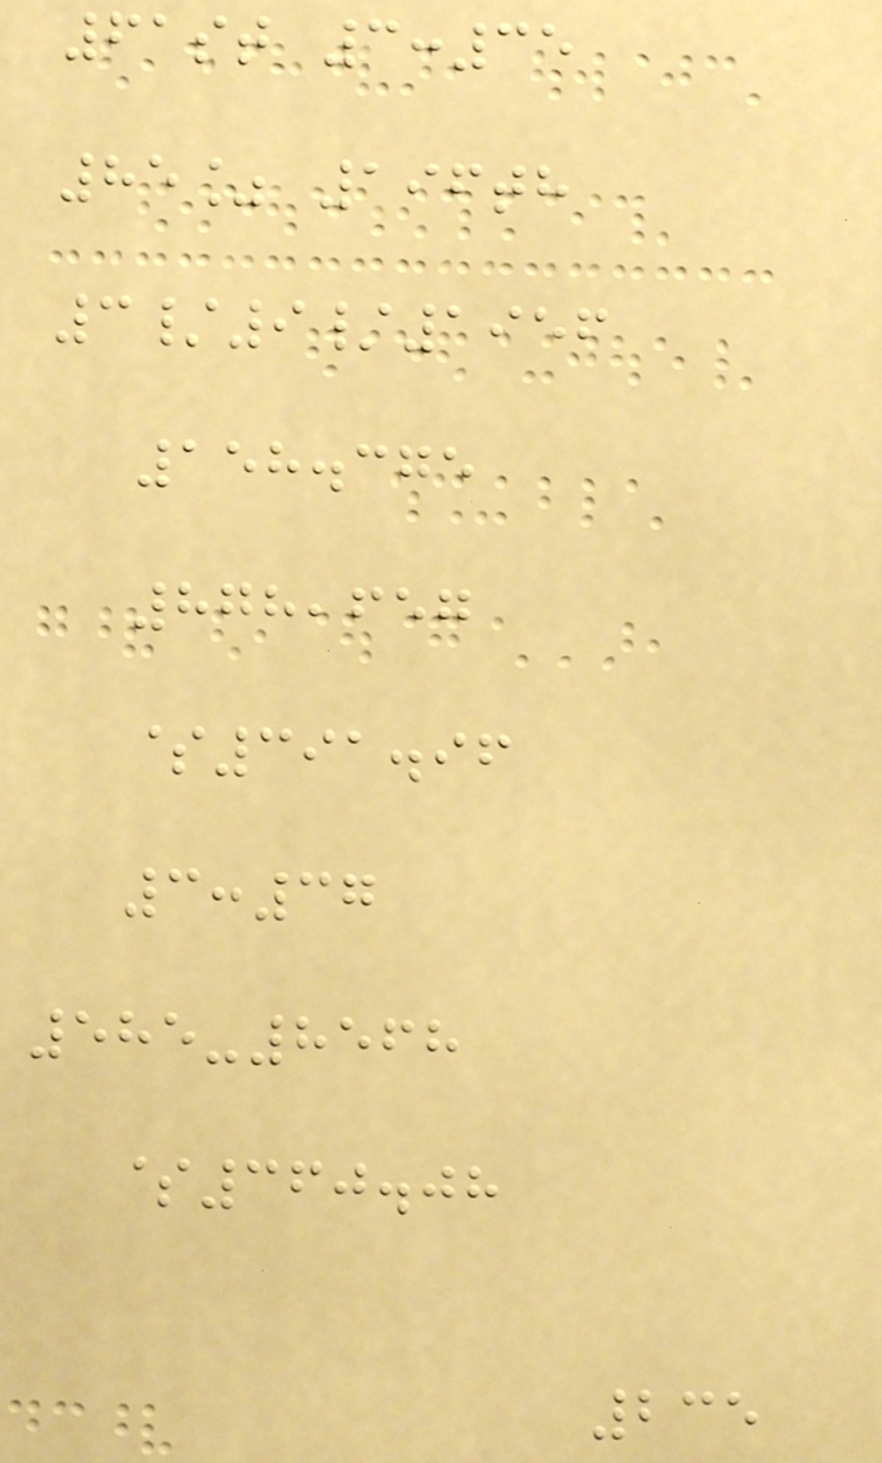61st 3:35
85% 196th
3/9/1956
158.375
878,657
$391.96
3:37
585-8568
$360.08
235
